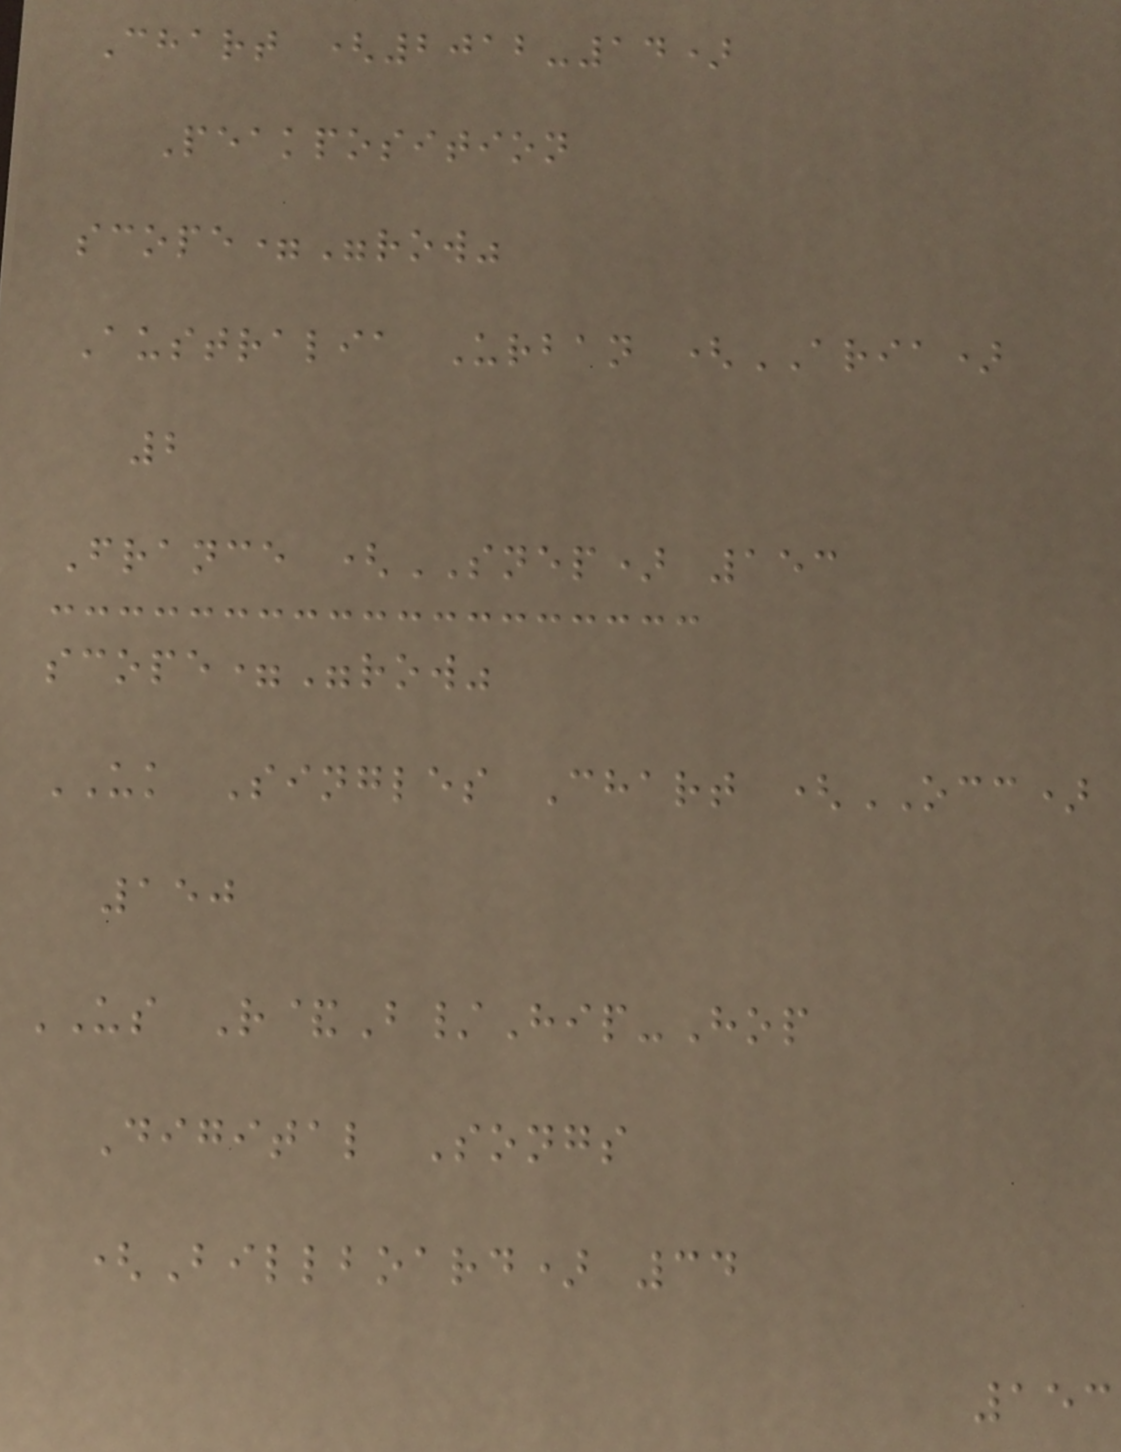Chart (2012-14)
Peakposition
scope="row"
Australia Urban (ARIA)
2
France (SNEP) 153
scope="row"
UK Singles Chart (OCC)
150
US R&B/Hip-Hop
Digital Songs
(Billboard) 34
153
